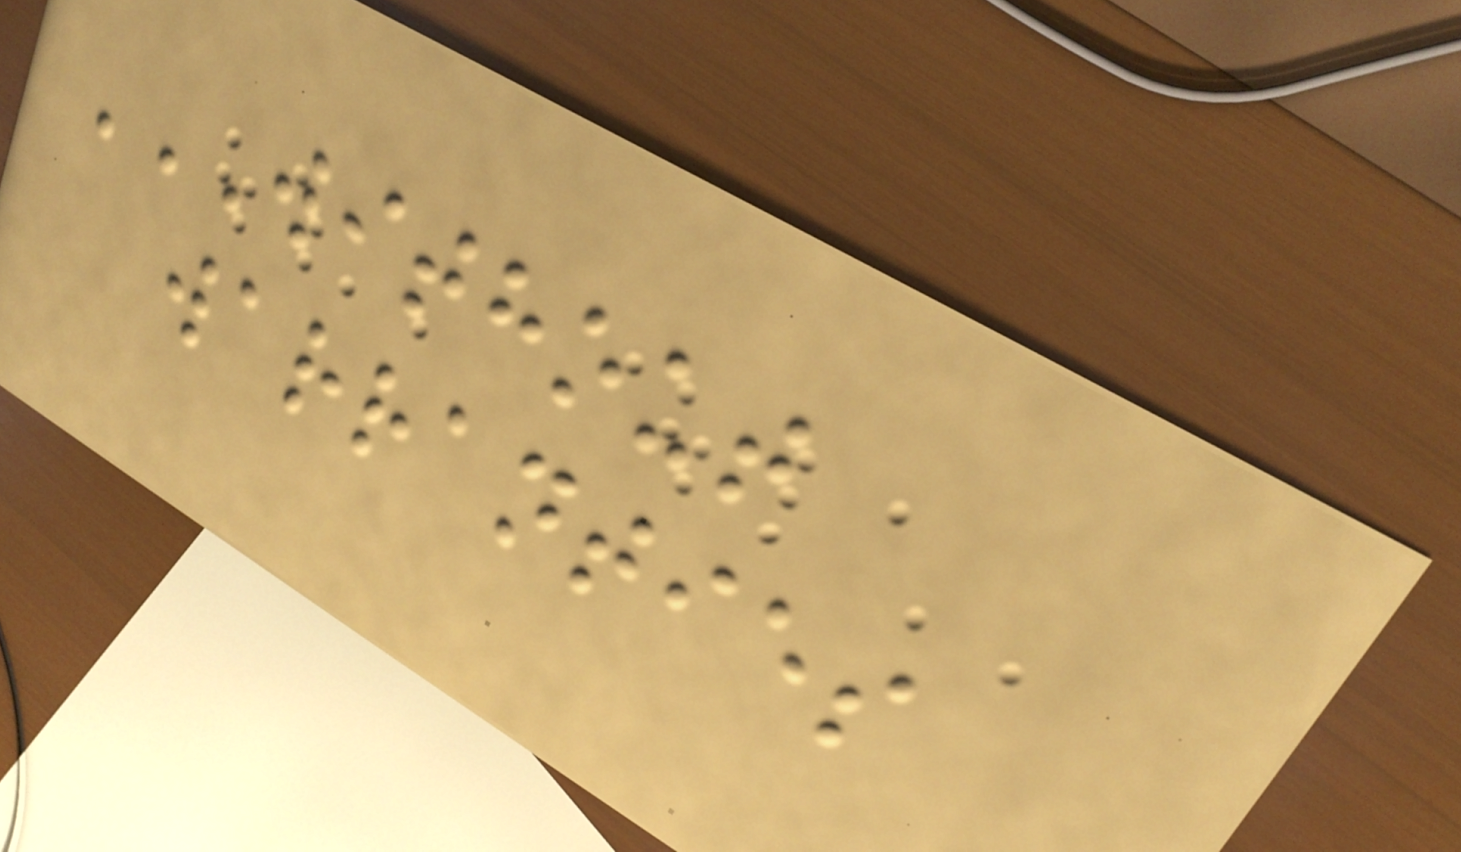WITHOUT
WARRANTIES
